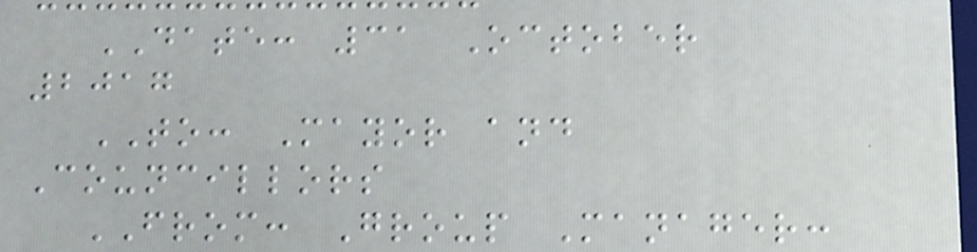DATE: 31 October
2017
TO: Mayor and
Councillors
FROM: Group Manager:
